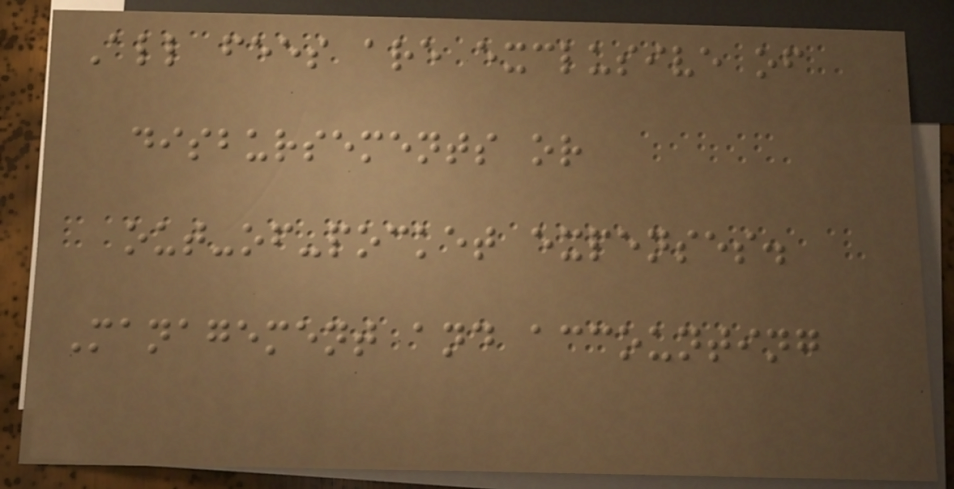All fees are exclusive of
disbursements or
out-of-pocket expenses.
Management and accounting
